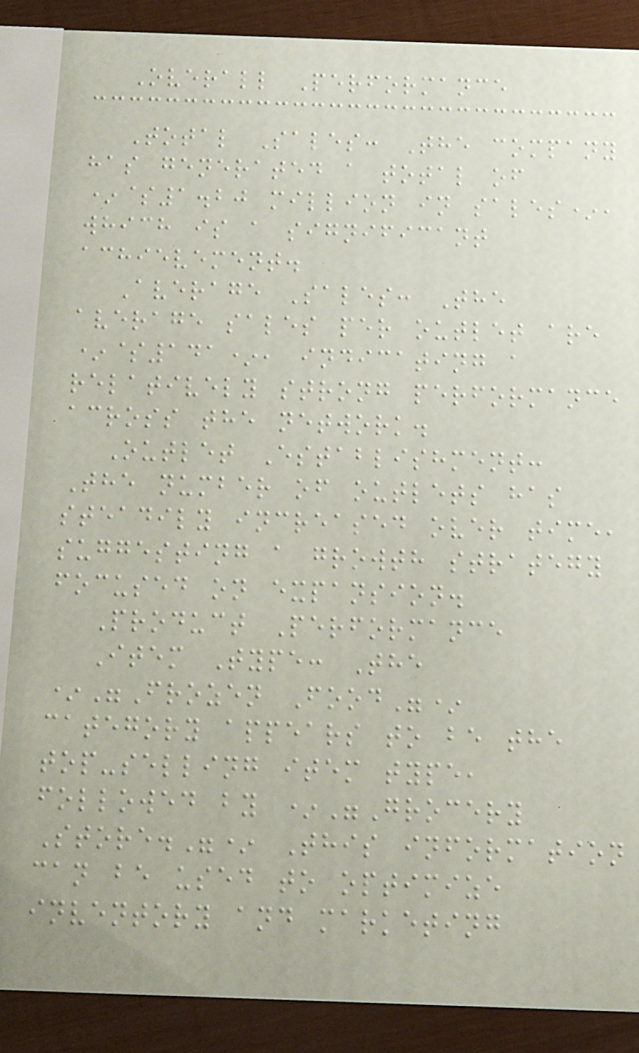Overall Performance
Total Sales: The company
has generated a total of
*$1.20 million in sales*,
which is a significant
achievement.
Average Sales: The
average sales per outlet are
*$141*, indicating a
relatively strong performance
across the network.
Outlet Establishment:
The number of outlets has
steadily increased over time,
suggesting a growth strategy
focused on expansion.
Product Performance
Item Type: The
*"Frozen Food"*
category appears to be the
top-selling item type,
followed by *"Grocery
Store."* This information
can be used to optimize
inventory and marketing
